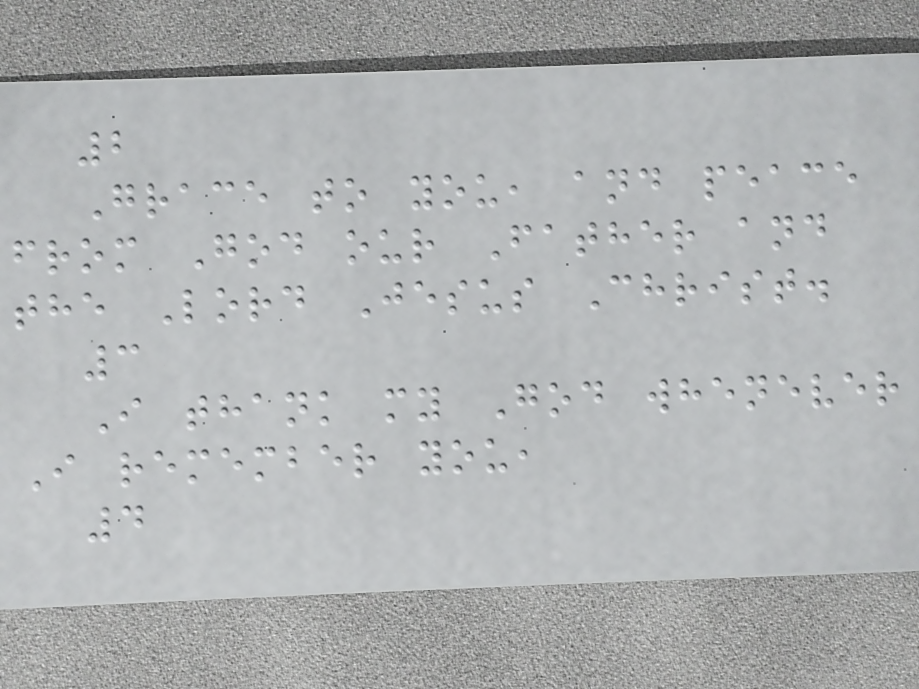2
Grace to you, and peace
from God our Father and
the Lord Jesus Christ.
3
I thank my God whenever
I remember you,
4
